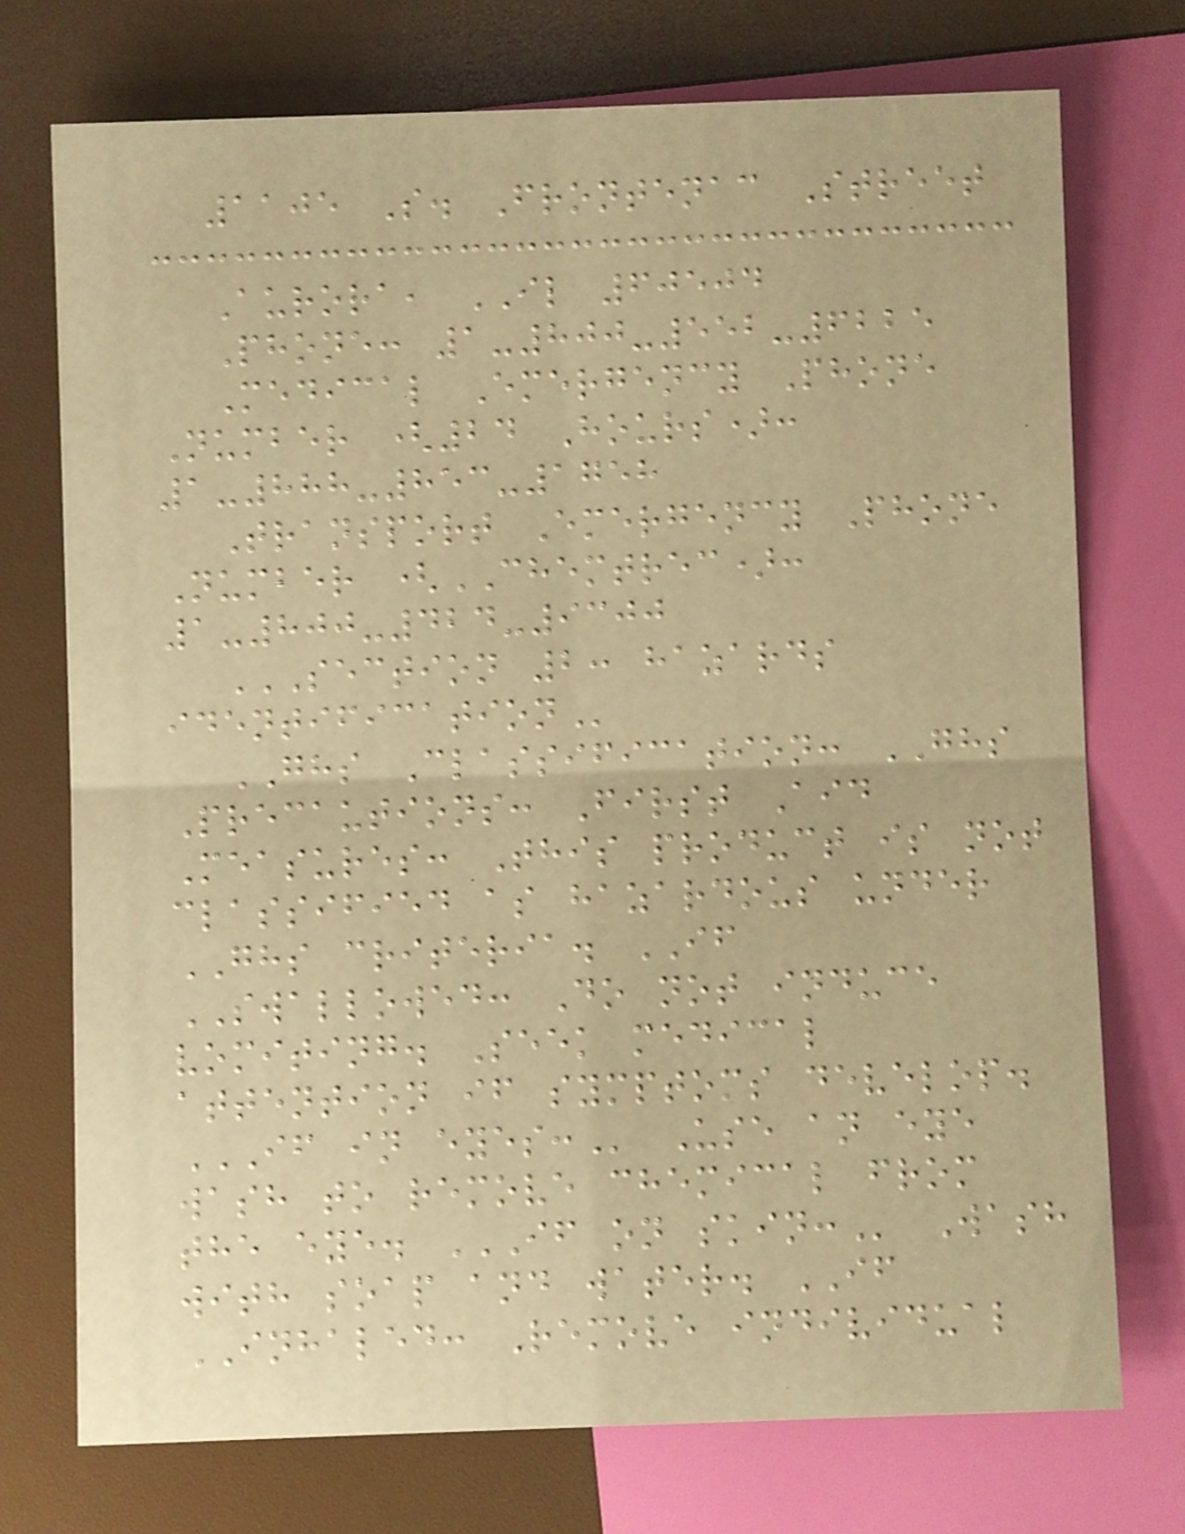1105 S. Frontenac Street
Aurora, IL 60504
Phone: 1-800-552-6225
Medical Emergency Phone
Number (24 Hours):
1-888-853-1758
Transport Emergency Phone
Number (CHEMTREC):
1-800-424-9300
SECTION 2: HAZARDS
IDENTIFICATION
GHS Classification: GHS
Precautions: First Aid
Measures: This product is not
classified as hazardous under
GHS criteria. IF
SWALLOWED: Do not induce
vomiting. Seek medical
attention if symptoms develop.
IF IN EYES: Use an eye
wash to remove chemical from
the eye. IF ON SKIN: Wash
with soap and water. IF
INHALED: Remove individual
